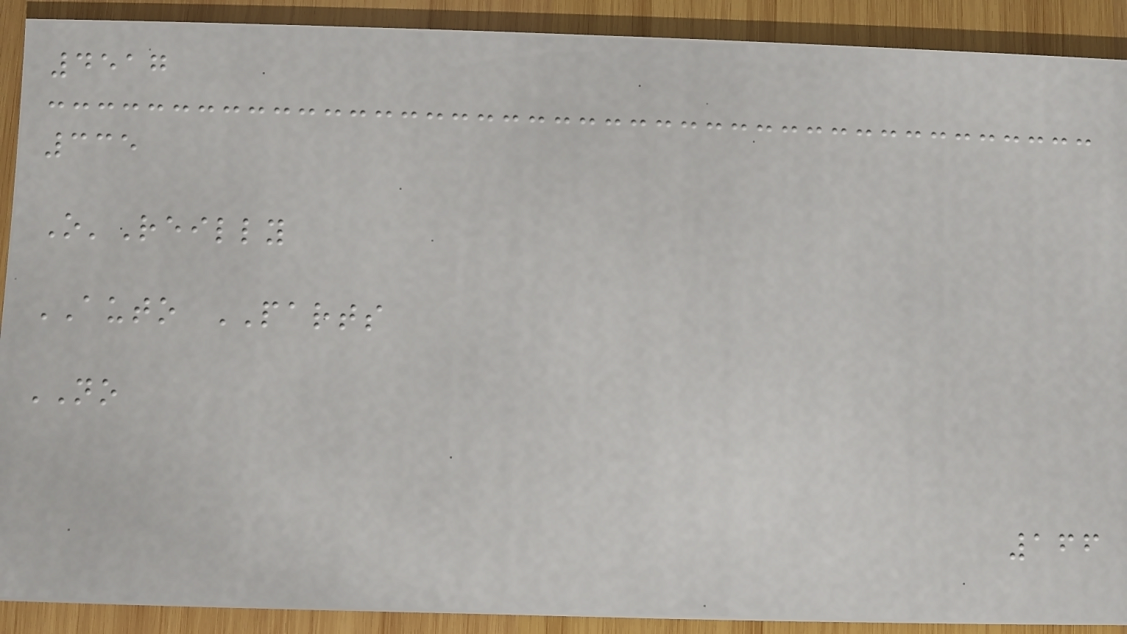4517
335
O'Reilly
AUTO PARTS
NO
166
